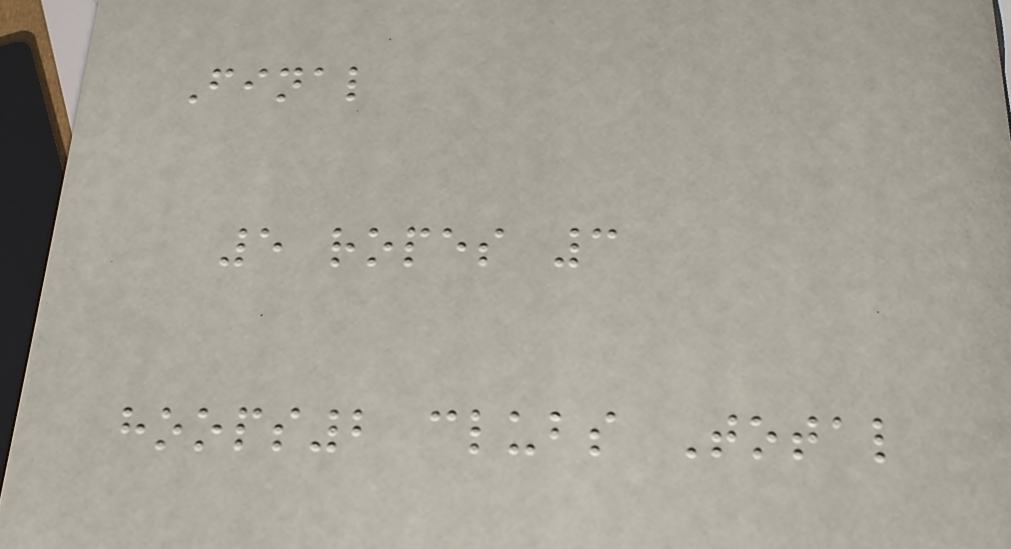Final
5 ropes 3
hoops2 clubs Total
